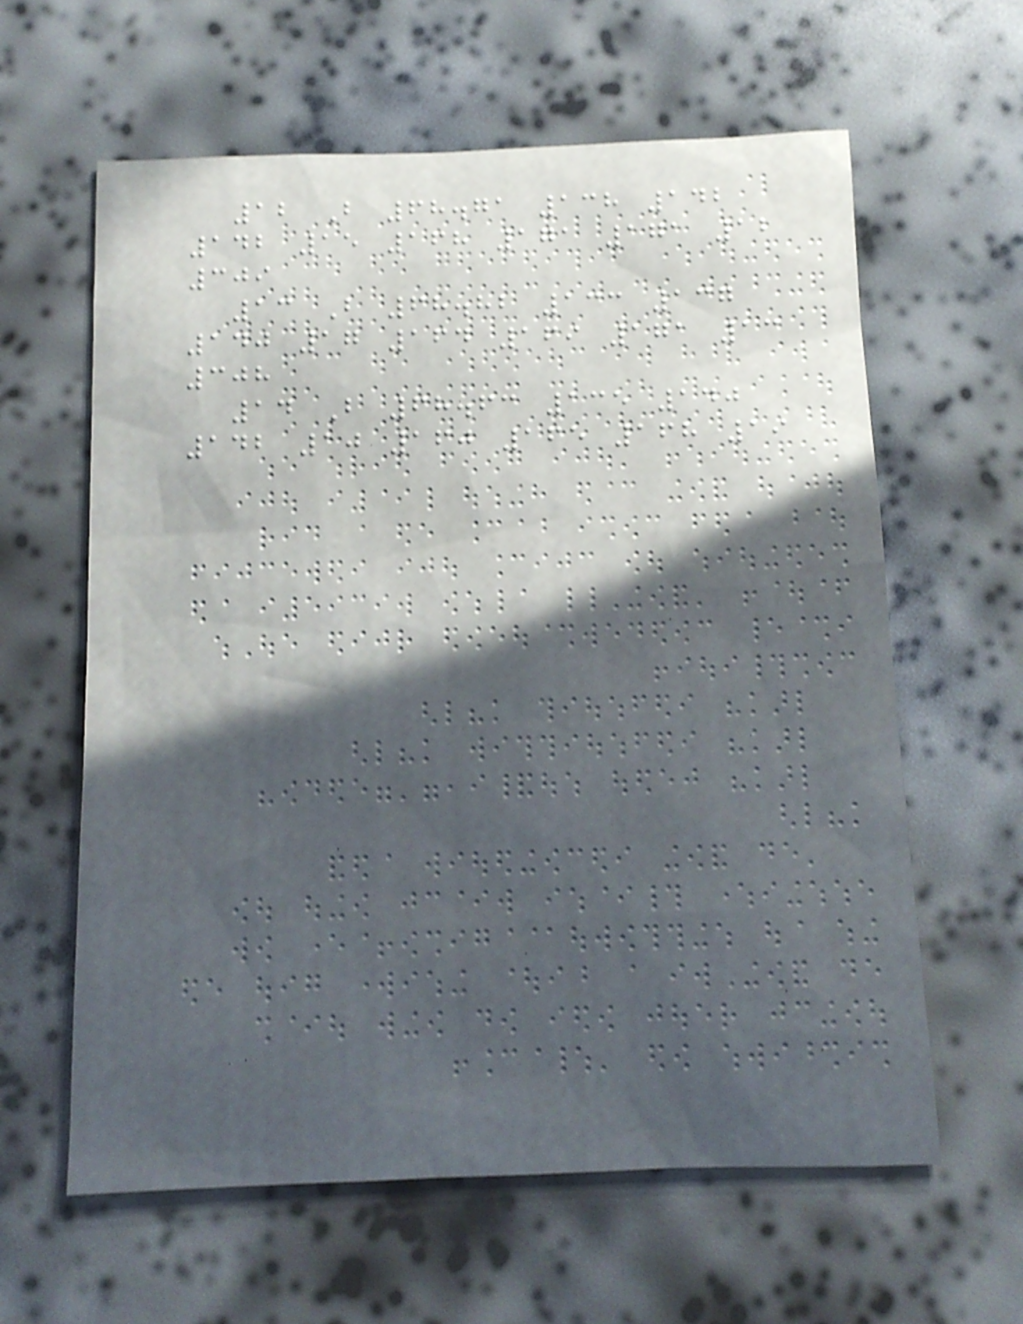12 B 68.71 138 142
142 15 168 171 171 12
309
13 B 68.82 133 137
140 17 164 169 171 13
308
14 B 68.63 135 140
142 10 160 165 168 19
